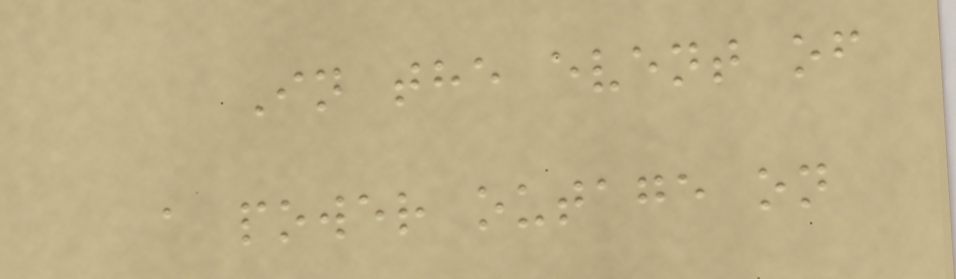In the event of
a power outage on
